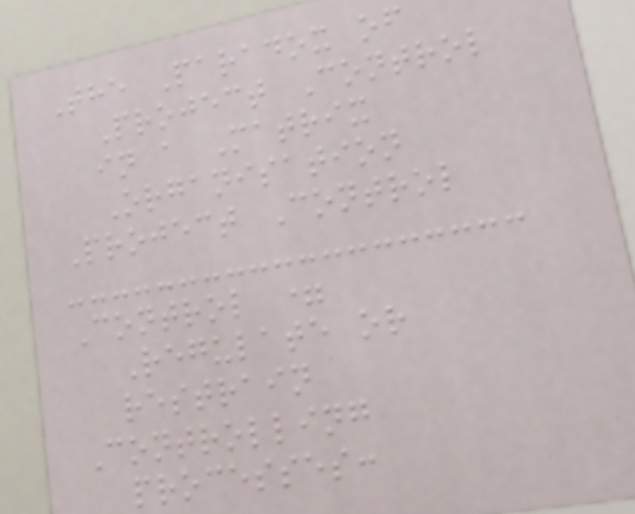The Paradox of
Project Control
in a Matrix
Organisation
Project Control
Control =
Regulate or
restrain
Controlling
processes:
